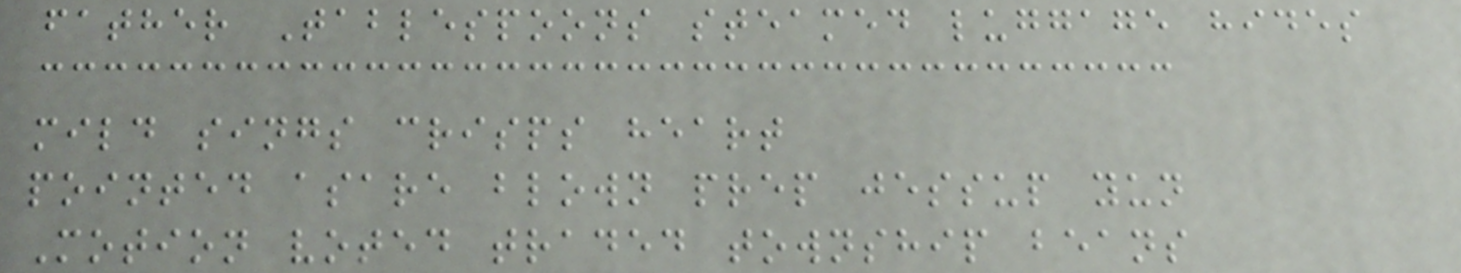father Tablespoons steamed luggage hides
mild sings crisps heart
pointed asare blown prep jessup yun
Motion voted traded township beans
